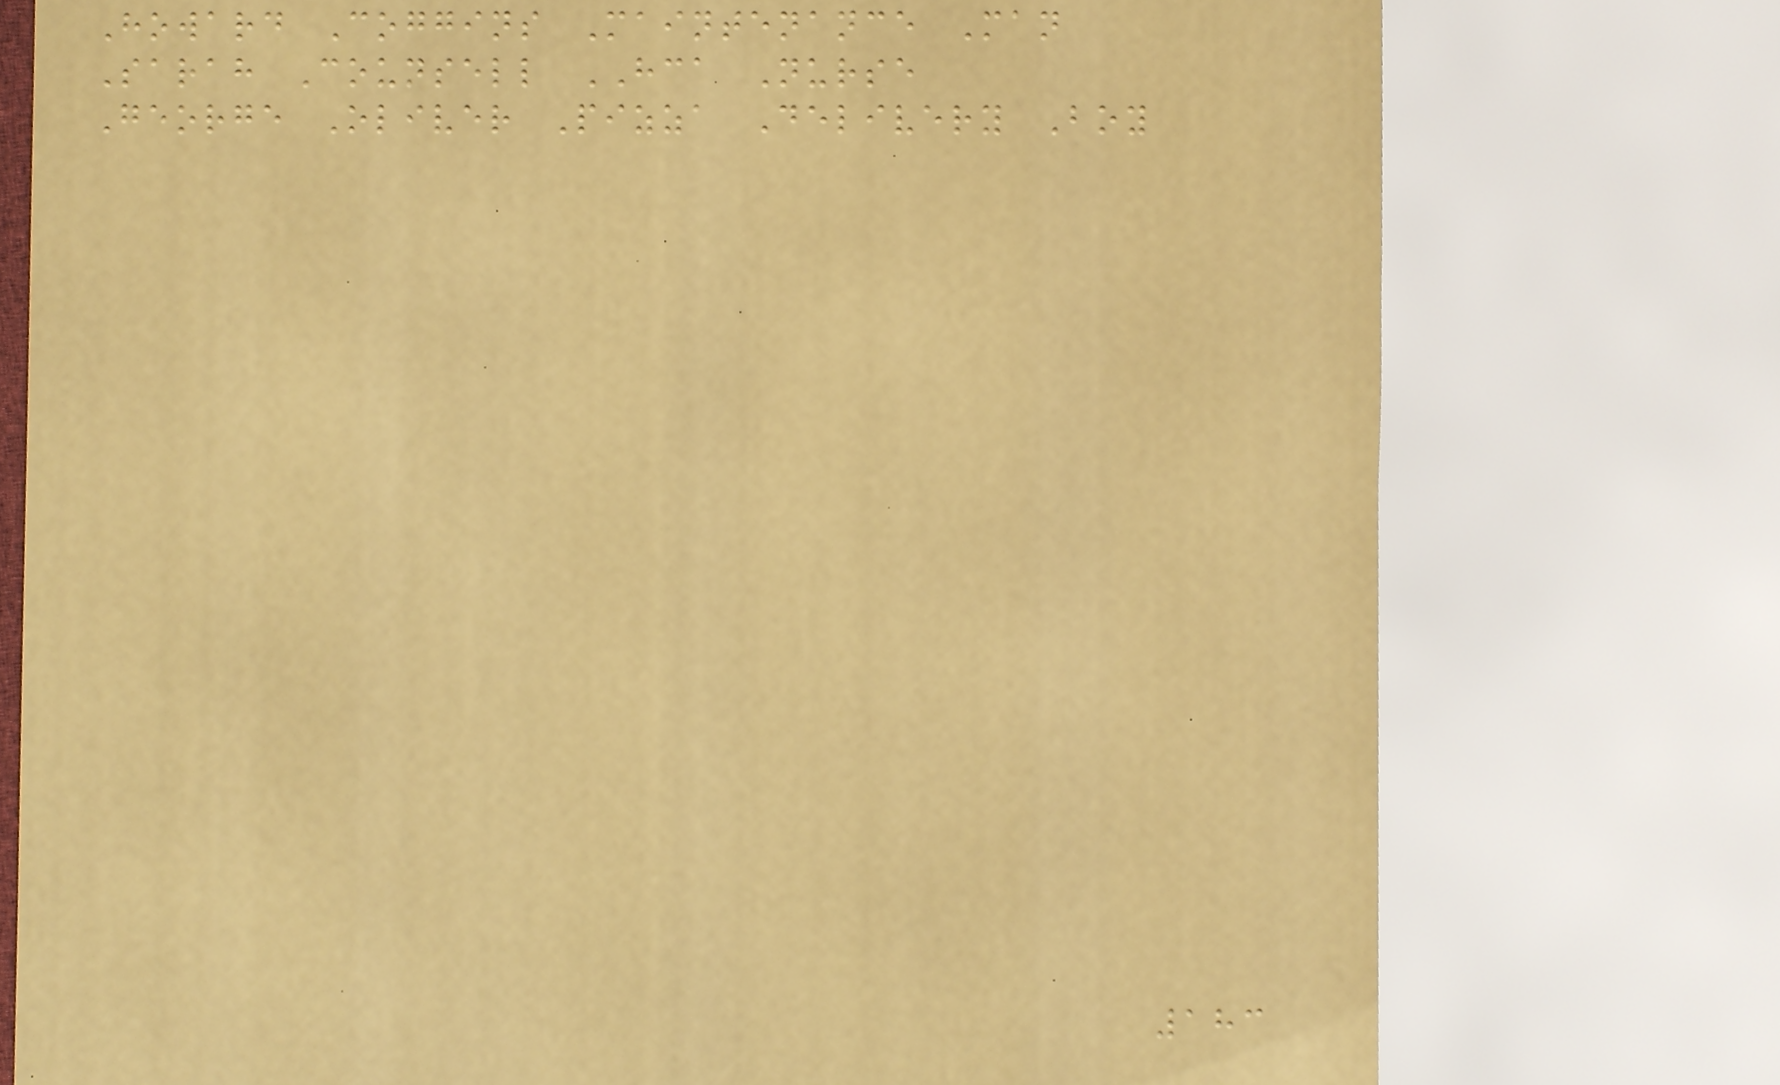Howard Coggins Maintenance Man
Sarah Counsell HCA Nurse
George Oliver Pizza Delivery Boy
183
